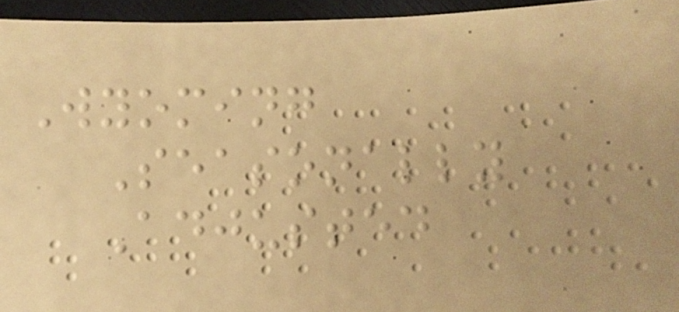Wyoming
Seasonally
Adjusted
